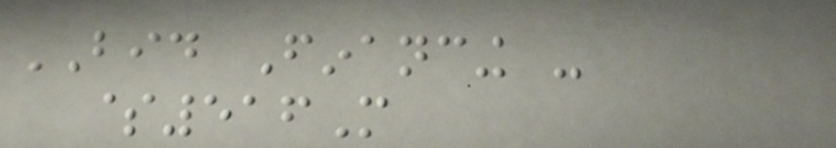BID Financing -
$516M
